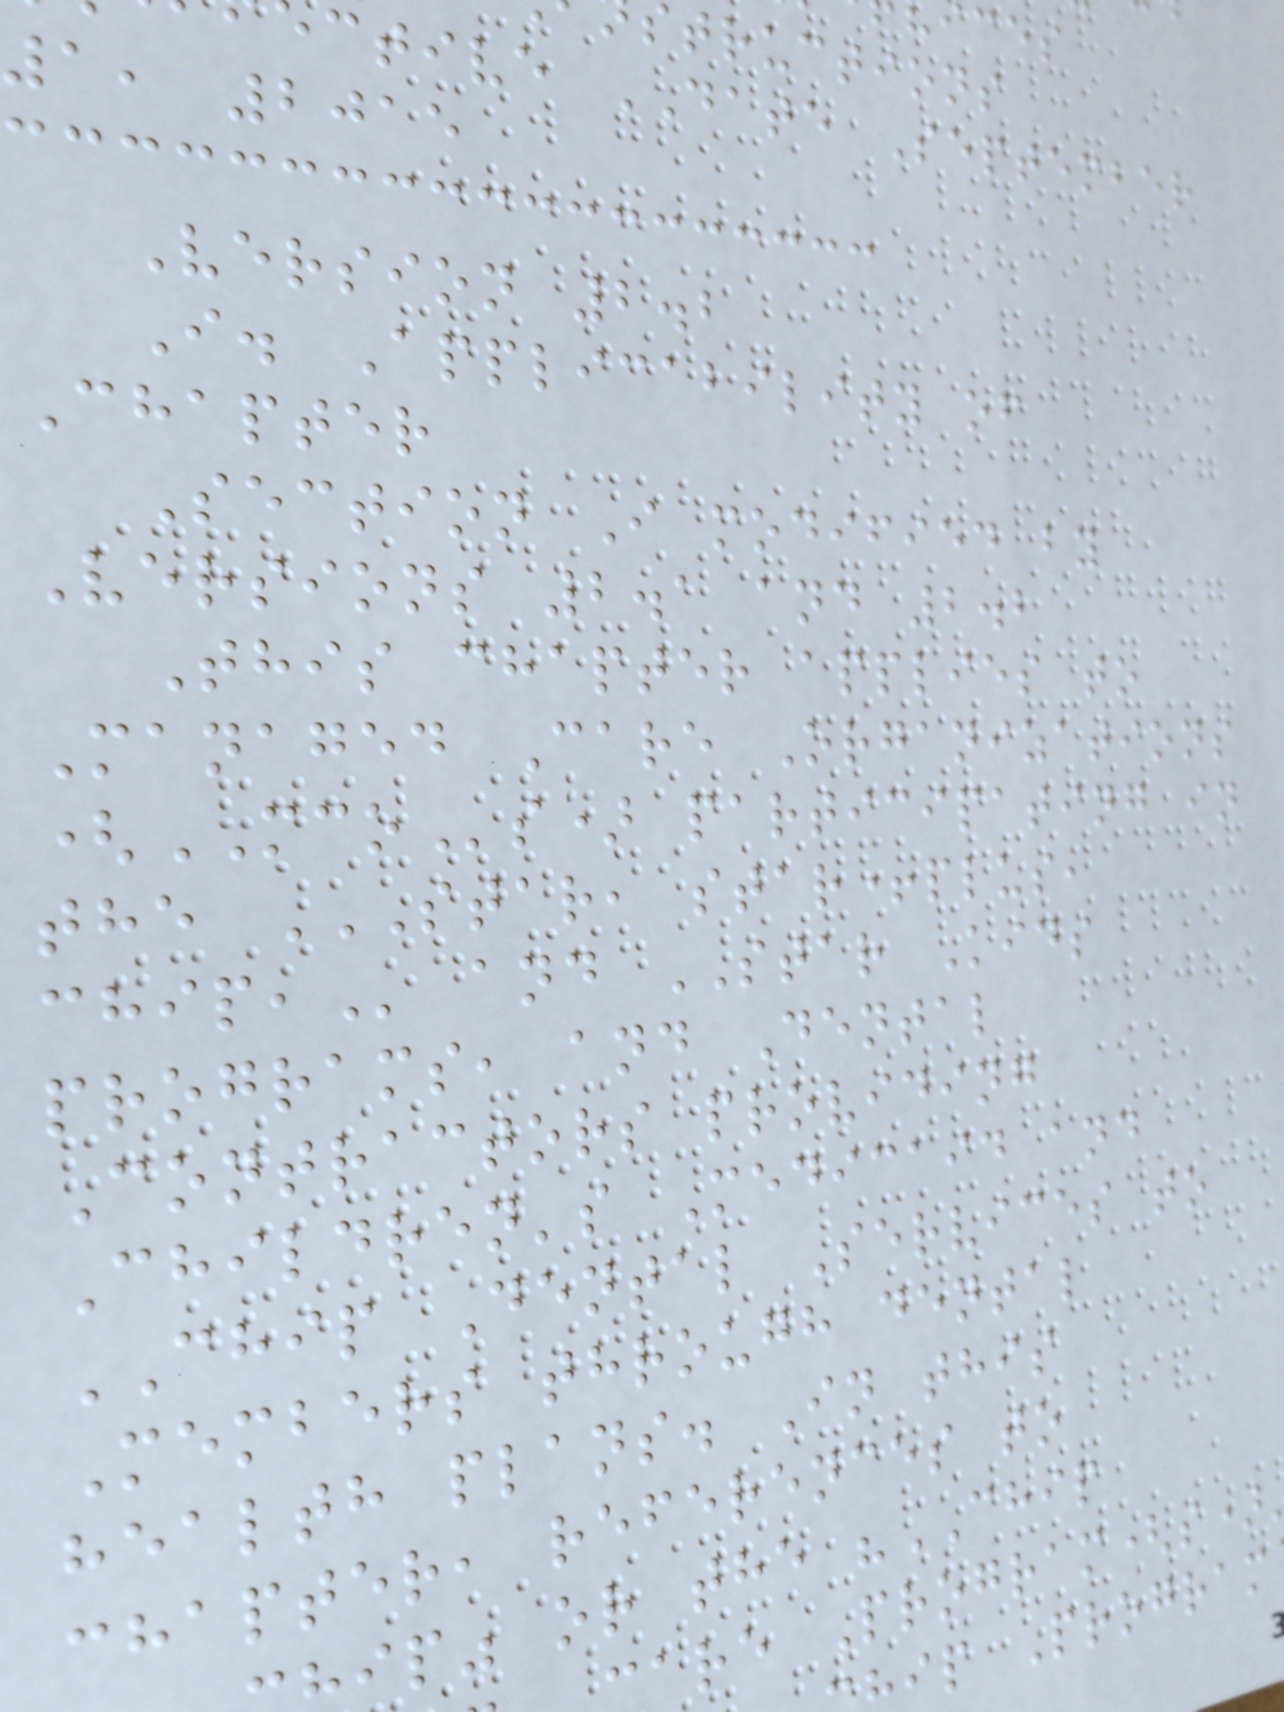tructions
ctive DATE September
1, 2015
Version 2.2
I. Applicability of
Chapter
Section I modified by
Versions 2.1 and 2.2
This chapter applies to
Managed Care Organizations
(MCOs) participating in
the STAR, STAR+PLUS,
and STAR Kids
programs, and Dental
Contractors providing
Children's Medicaid and
CHIP Dental Services to
Members through dental
health plans. In this
chapter, references to
ip" or the "CHIP
are Program(s)
ip Program
